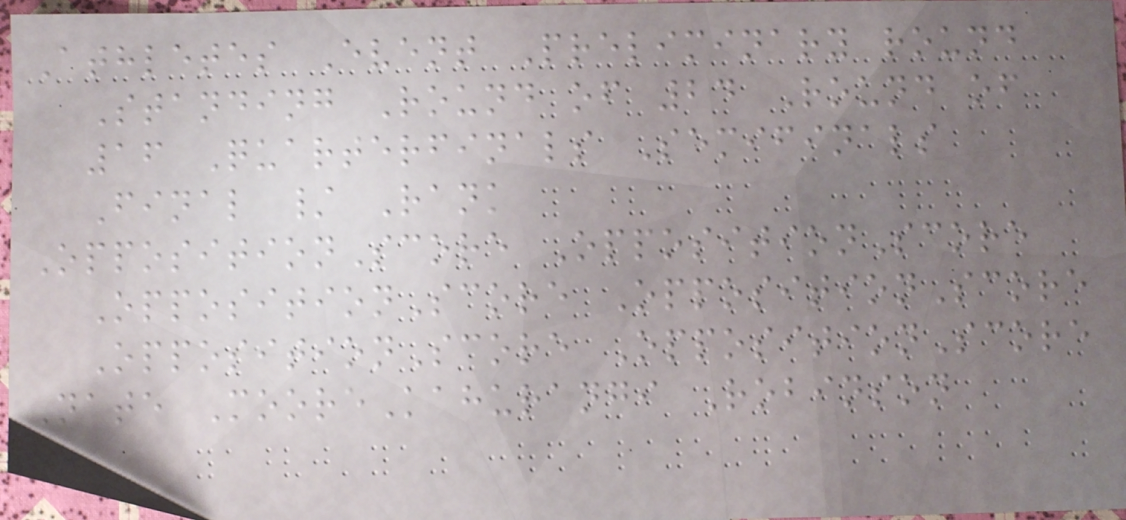Athletes Event Preliminary round
Standing Round of 24 Round of
16 Quarterfinals Semifinals
Final / Rank
OppositionScore OppositionScore
OppositionScore OppositionScore
OppositionScore OppositionScore
Nate MooreKahurangi Robinson
